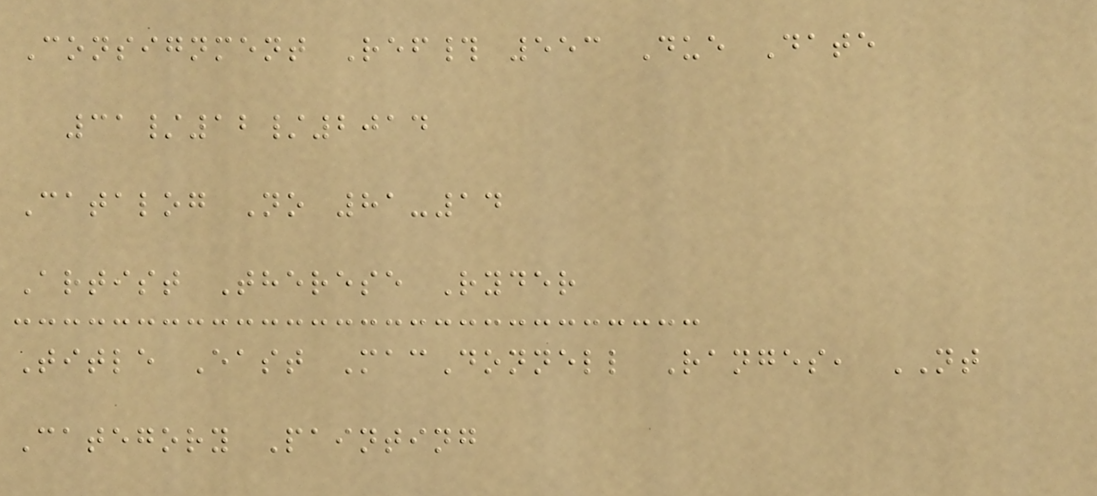Consignment Ref# 553 Due Date
31/12/2014
Catalog No 81-14
Artist Therese Ryder
Title East MacDonnell Ranges, NT
Category Painting
